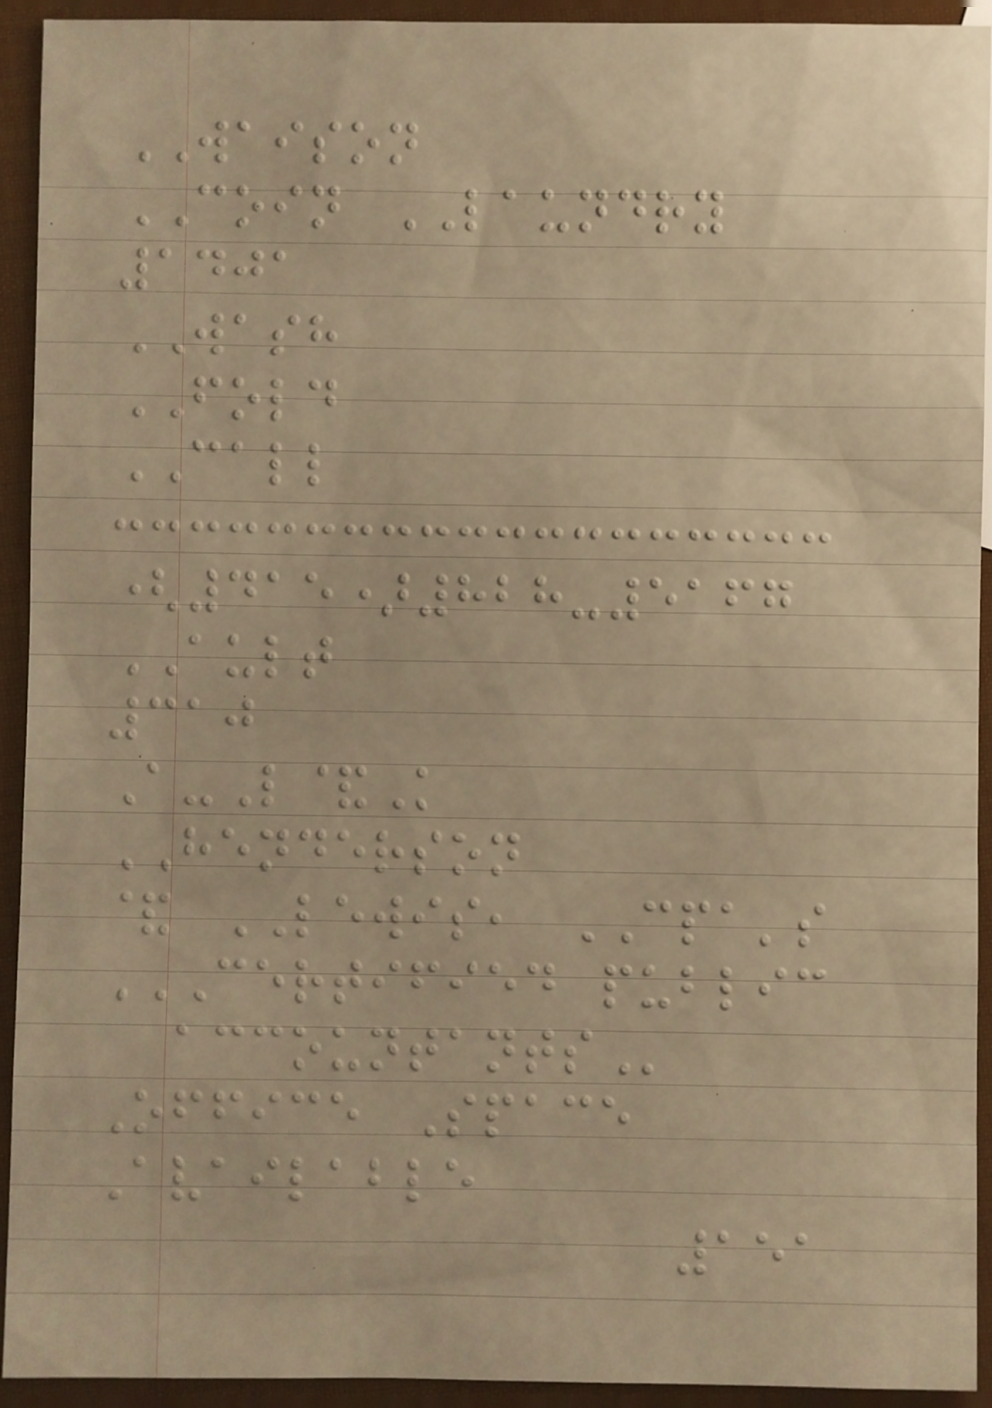WAISON
COIN LAUNDRY
1401
WASH
FOLD
CALL
(415)828-5167
AULT
310
A-L&K
HENDERSON
& LEWIS, CPA's
CERTIFIED PUBLIC
ACCOUNTANTS
Office Space
Available
151
